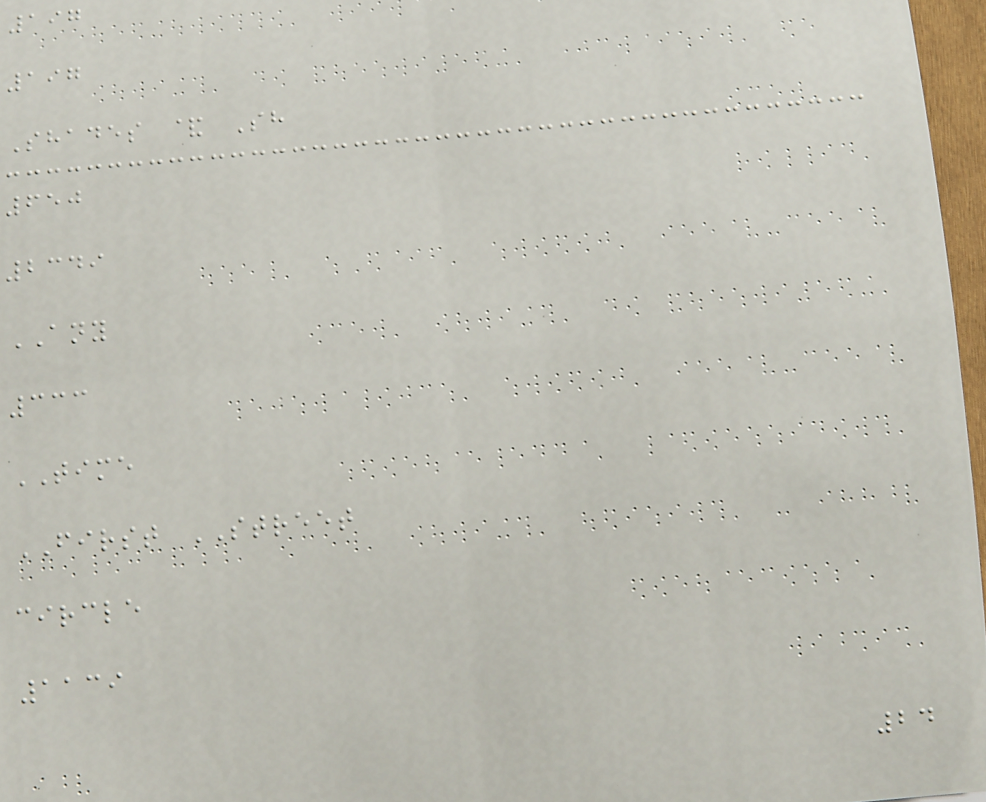197
197
Shades & Sh
650
2349
ANY
333
TIME
FIRST STREET
circle
1139
24
